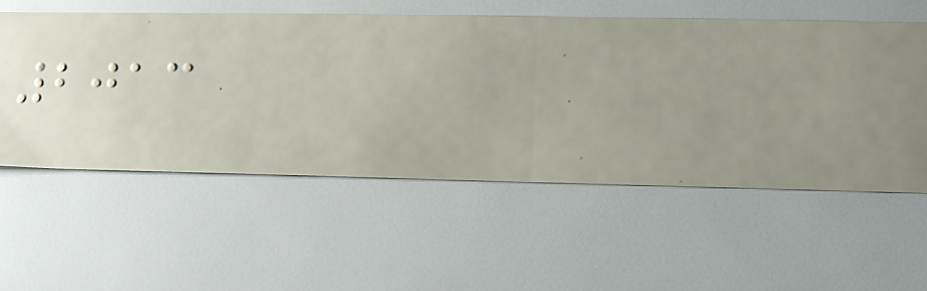2013
